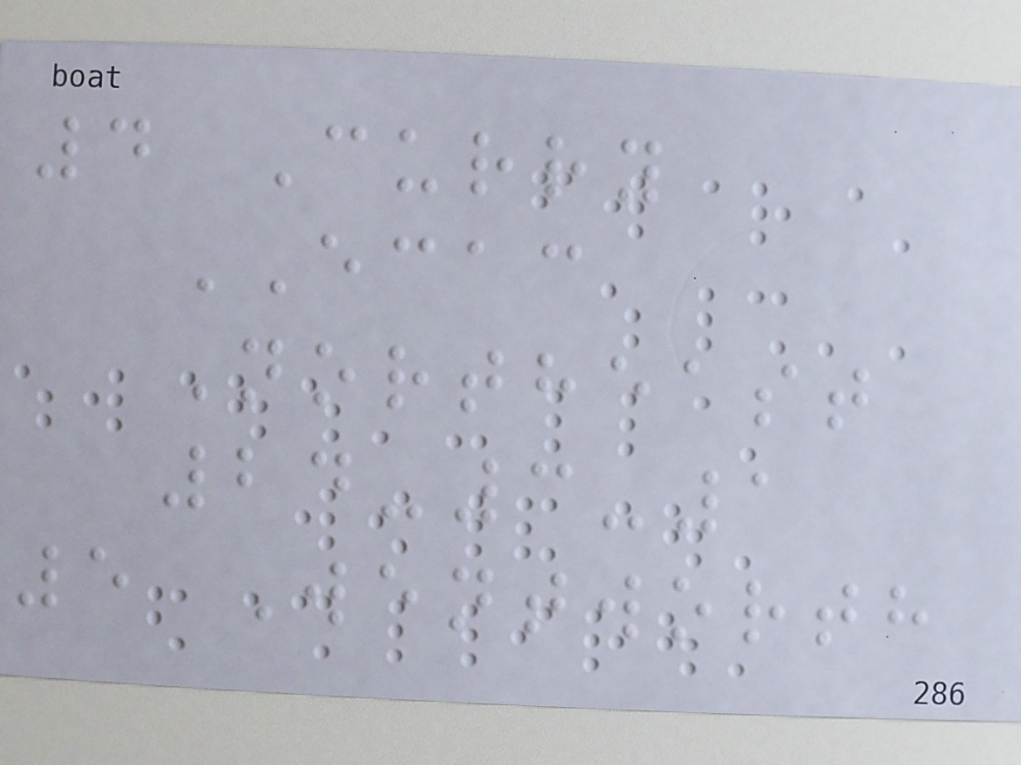4 Curry
ECAC
Northeast
24-3-1
5 Wentworth
